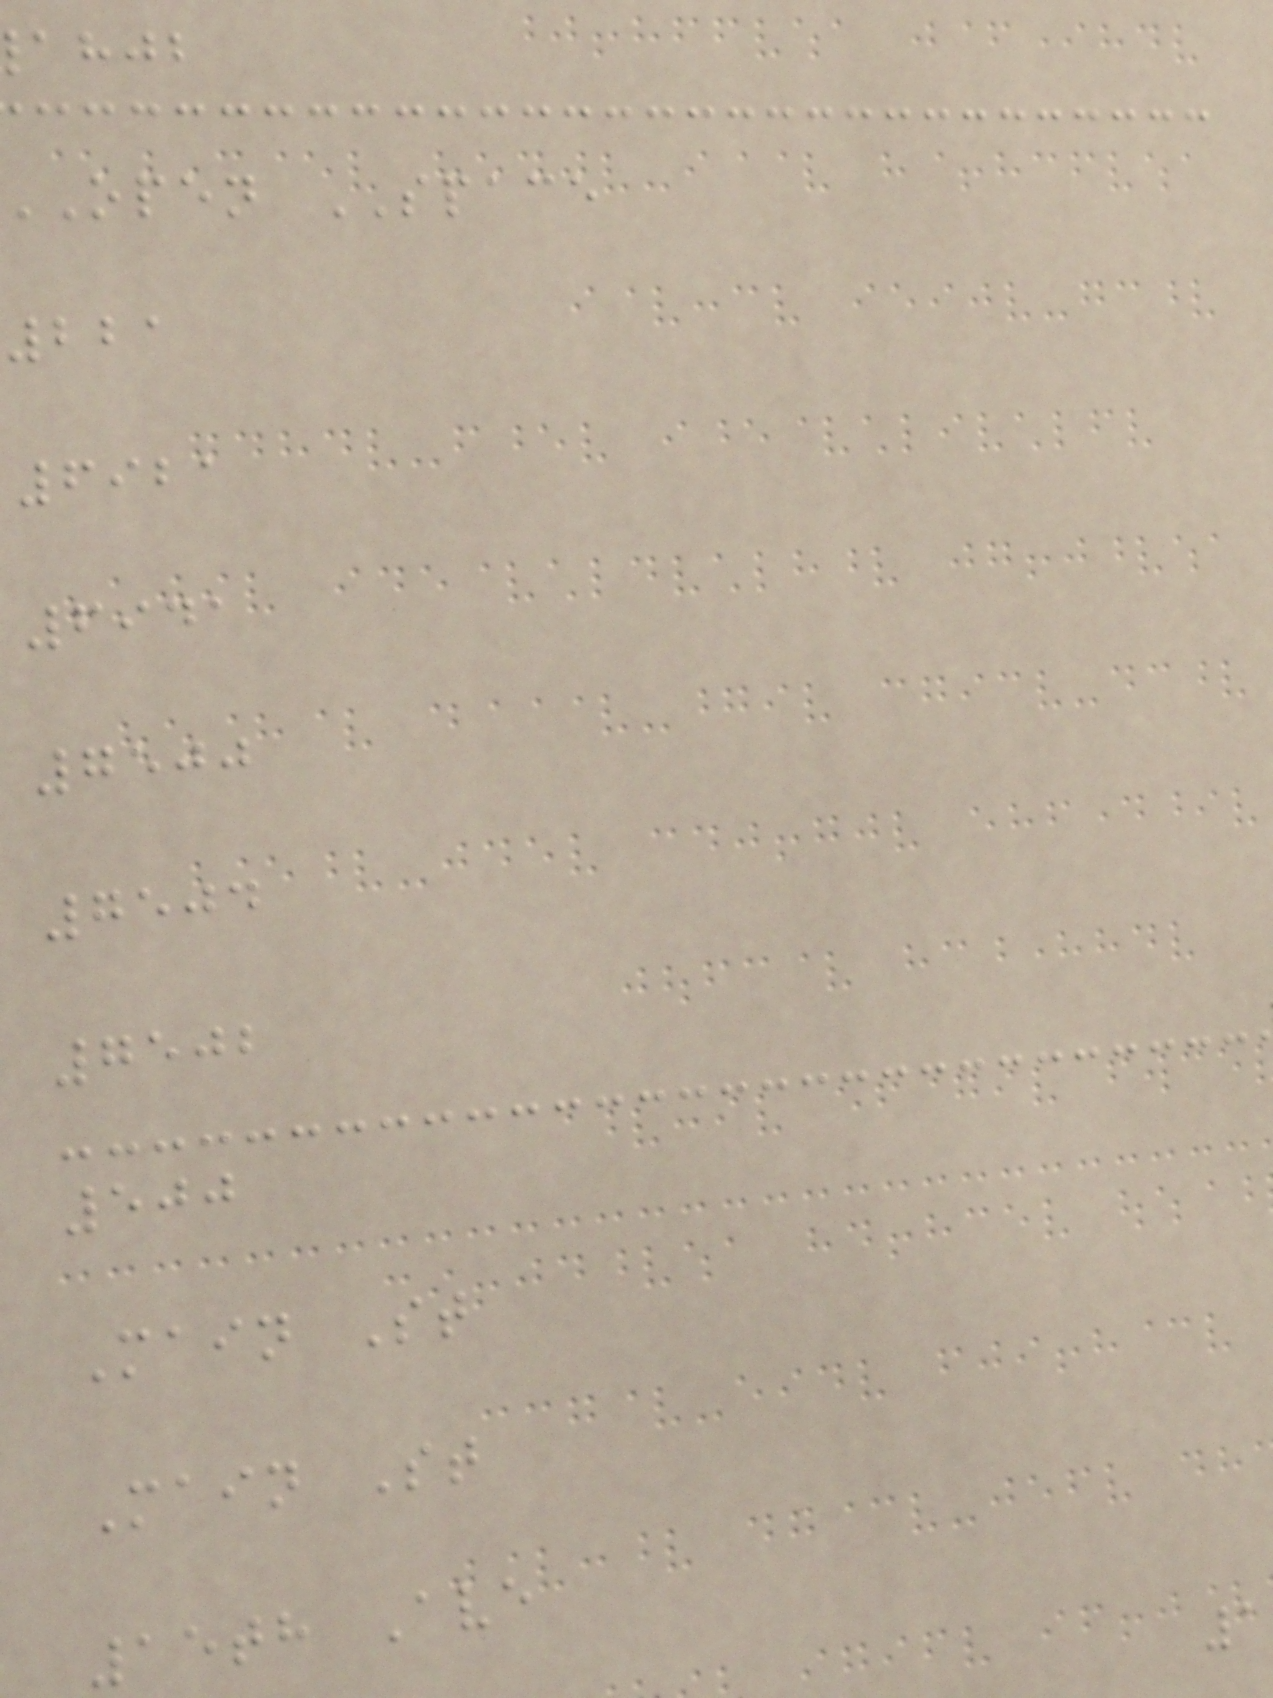ahjb
open SPACE
221
6921
6941
7500
7504
7502
500
Main St
Main St
15th Ave
